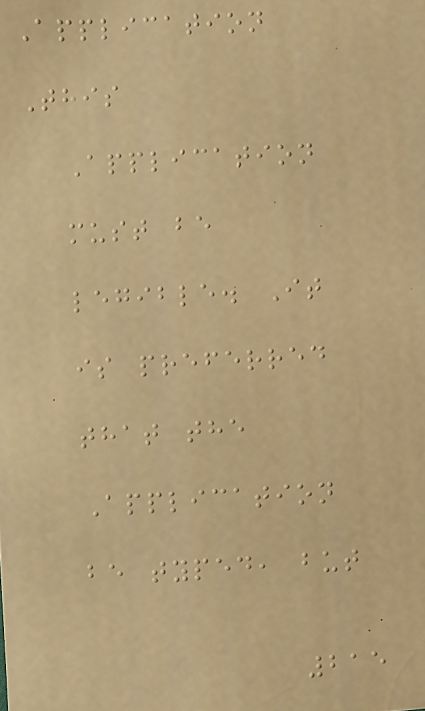Application
This
Application
must be
legible. It
is preferred
that the
Application
be typed, but
215
